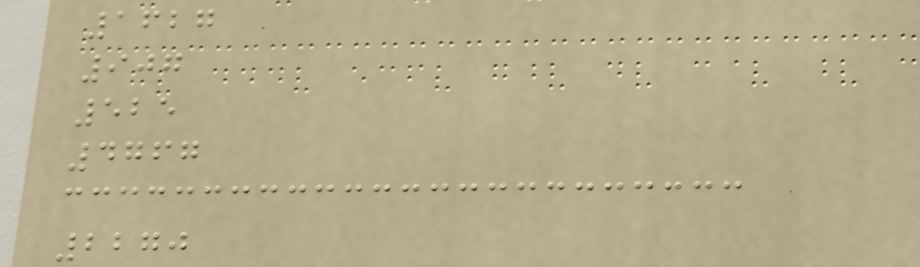1627
907
525
4767
2270
